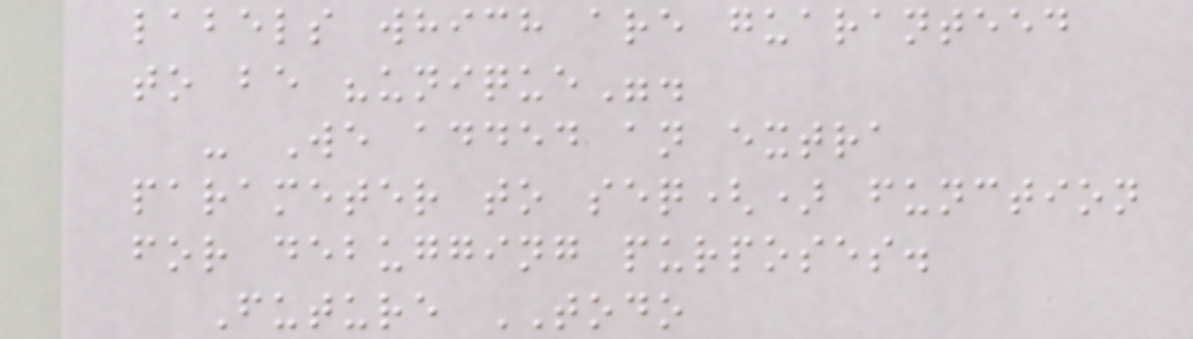labels which are guaranteed
to be "unique".
- We added an extra
parameter to seq() function
for debugging purposes.
Future TODO
